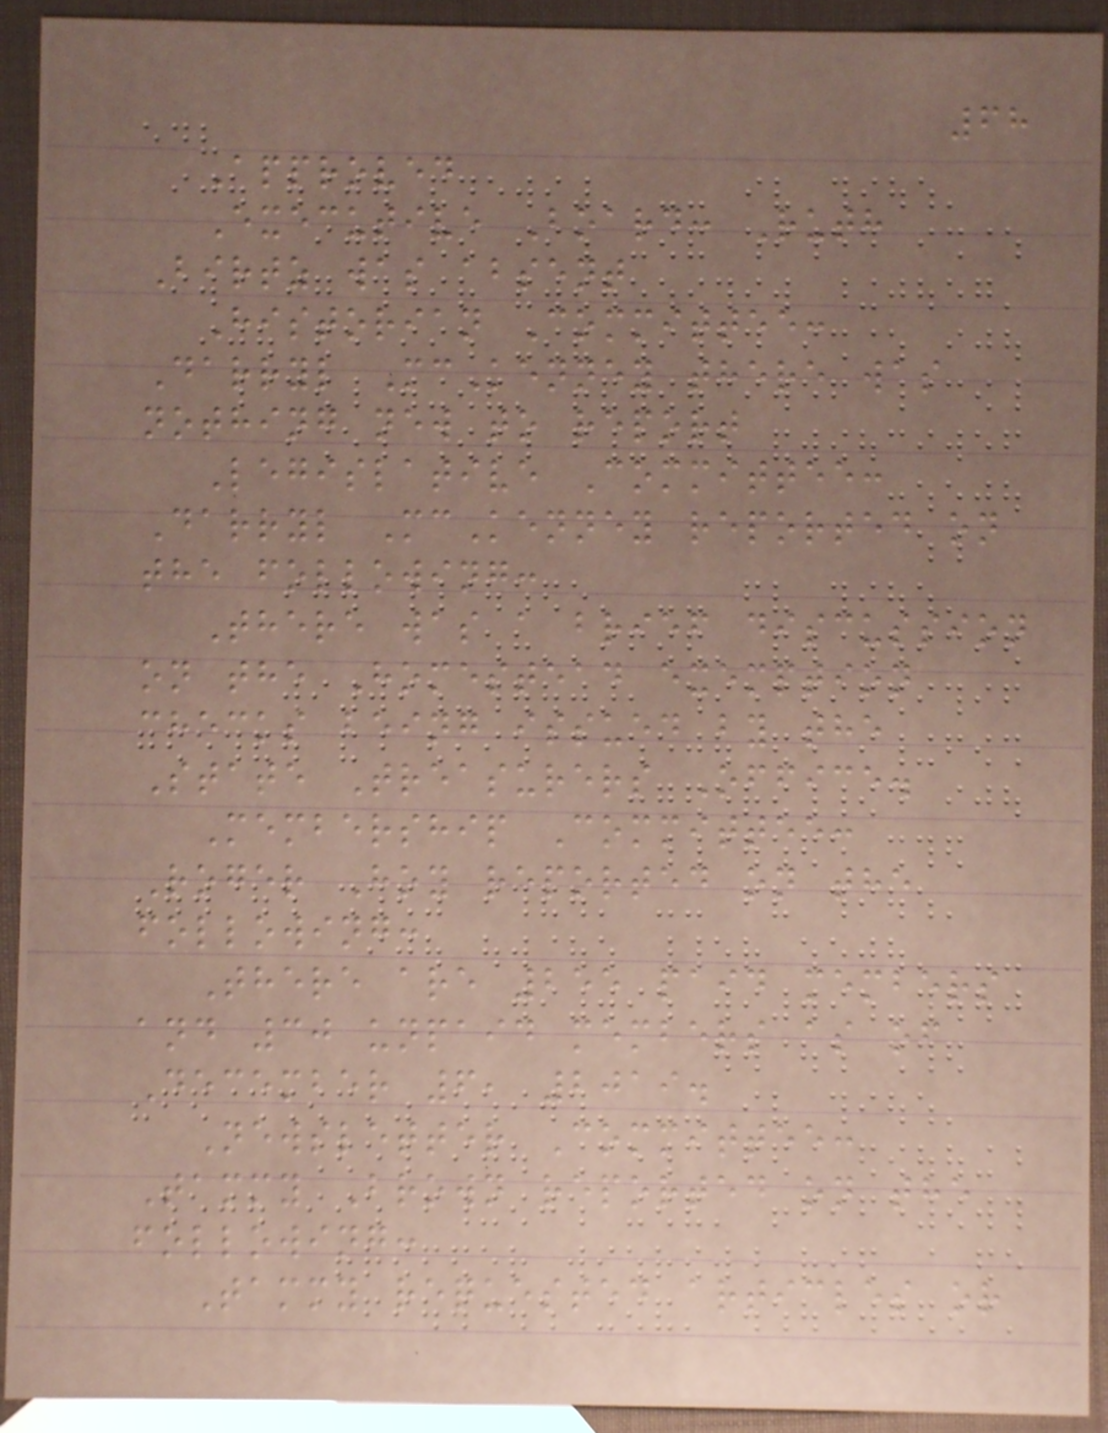68
Approved
Executive Board: Ruth
Birtz was absent
Historian Committee:
Darryl McKenney there was
nothing new to report
Legislative Committee:
Darryl McKenney reported on
the following:
There was a brief discussion
on the Homestead exemption
checks being issued by the
State Treasurers Office.
Membership Committee:
Roger Hoy reported on the
following:
There are 255 paid members
and 30 unpaid members as of
December 6, 2019.
Newsletter Committee:
Tammy Brown reported on the
following:
Tammy requested articles or
